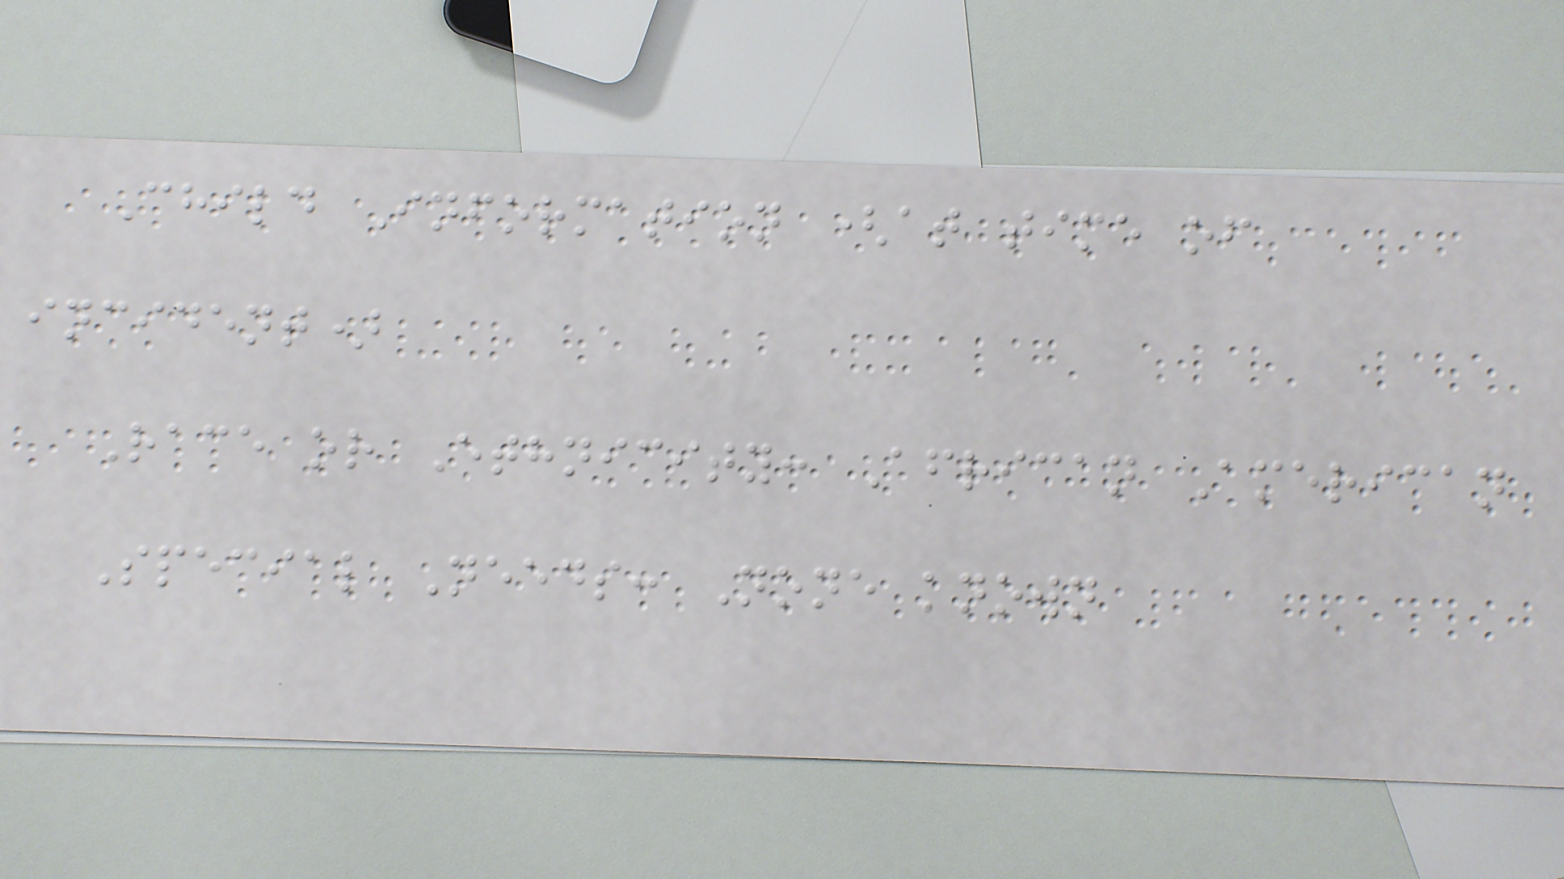Child Information (at time of
incident)
Race or Ethnicity: African American
Special Needs: None known
